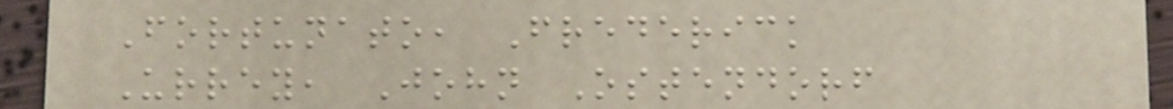Fortunato, Frederick
Urrey, John Ostendorf
